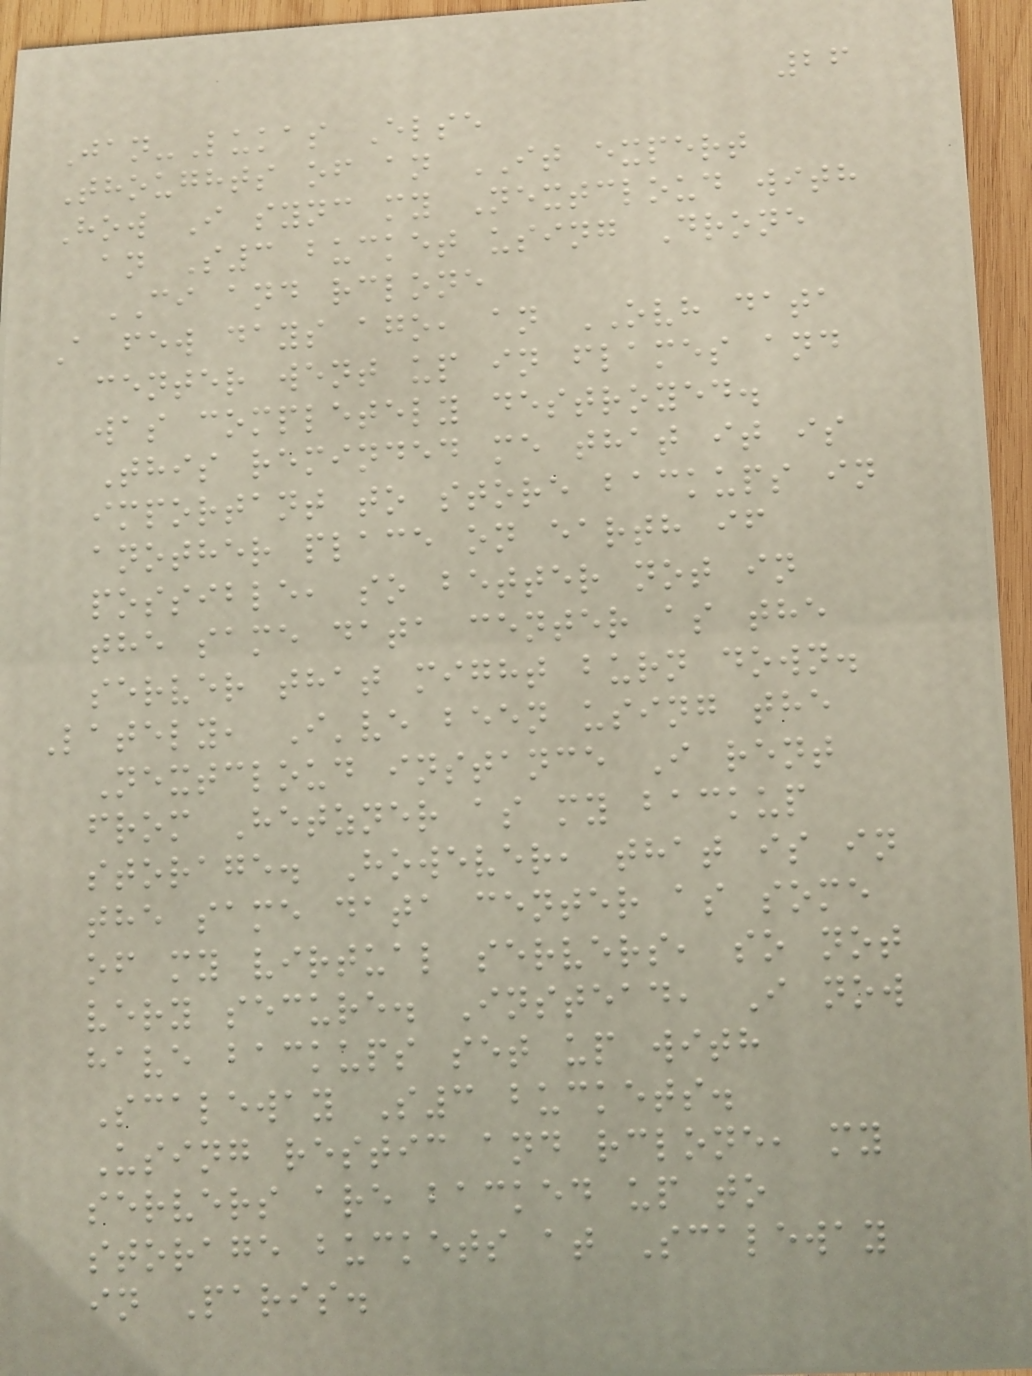26
Jan-Lukas Else
Thoughts of an IT expert
How I sync my Nextcloud with
an S3 bucket using Drone
CI and rclone
A few days ago, an OVH data
center went up in flames and
was completely destroyed.
This reminded me that it is
important to store backups in
another place on earth if
possible, so better not in
the same data center as the
server that might burn down.
Lately, I've been using the
Nextcloud instance I rent
from Hetzner as my backup
storage. However, that is in
the same data center as some
of my virtual servers, so not
very secure. Instead, I now
have backups set up with
Scaleway S3 buckets.
Using restic and rclone, my
servers are backed up to
storage buckets at Scaleway
in Paris.
